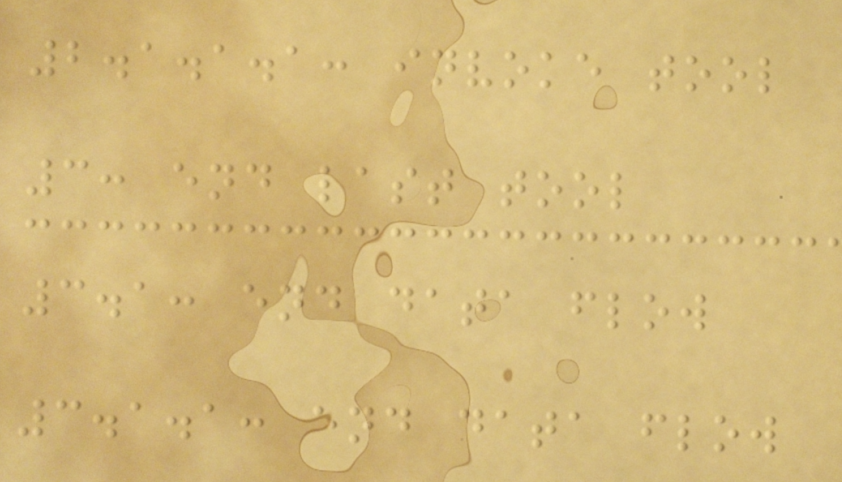2.1.1.1: invoke tool
3: end last tool
3.1: end data flow
3.1.1: end data flow
